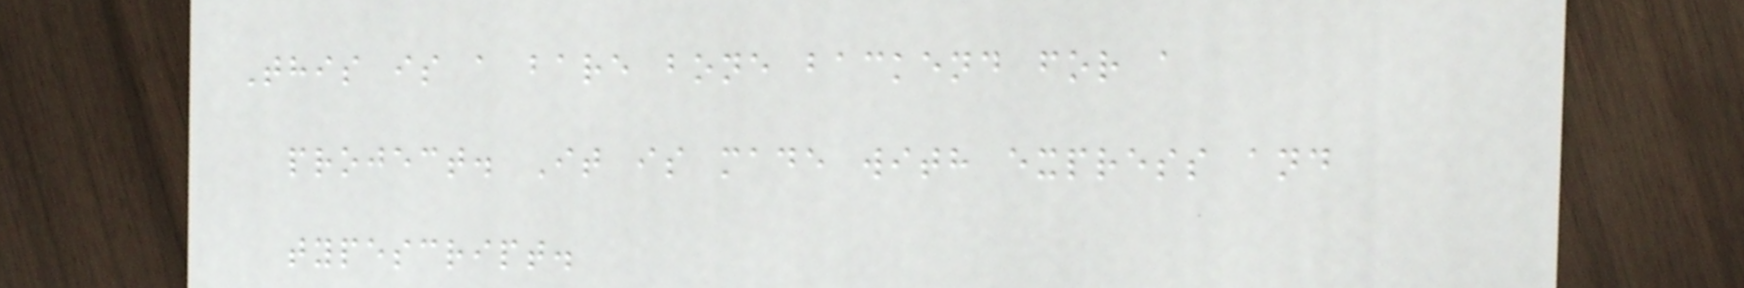This is a bare bone backend for a
project. It is made with express and
typescript.
